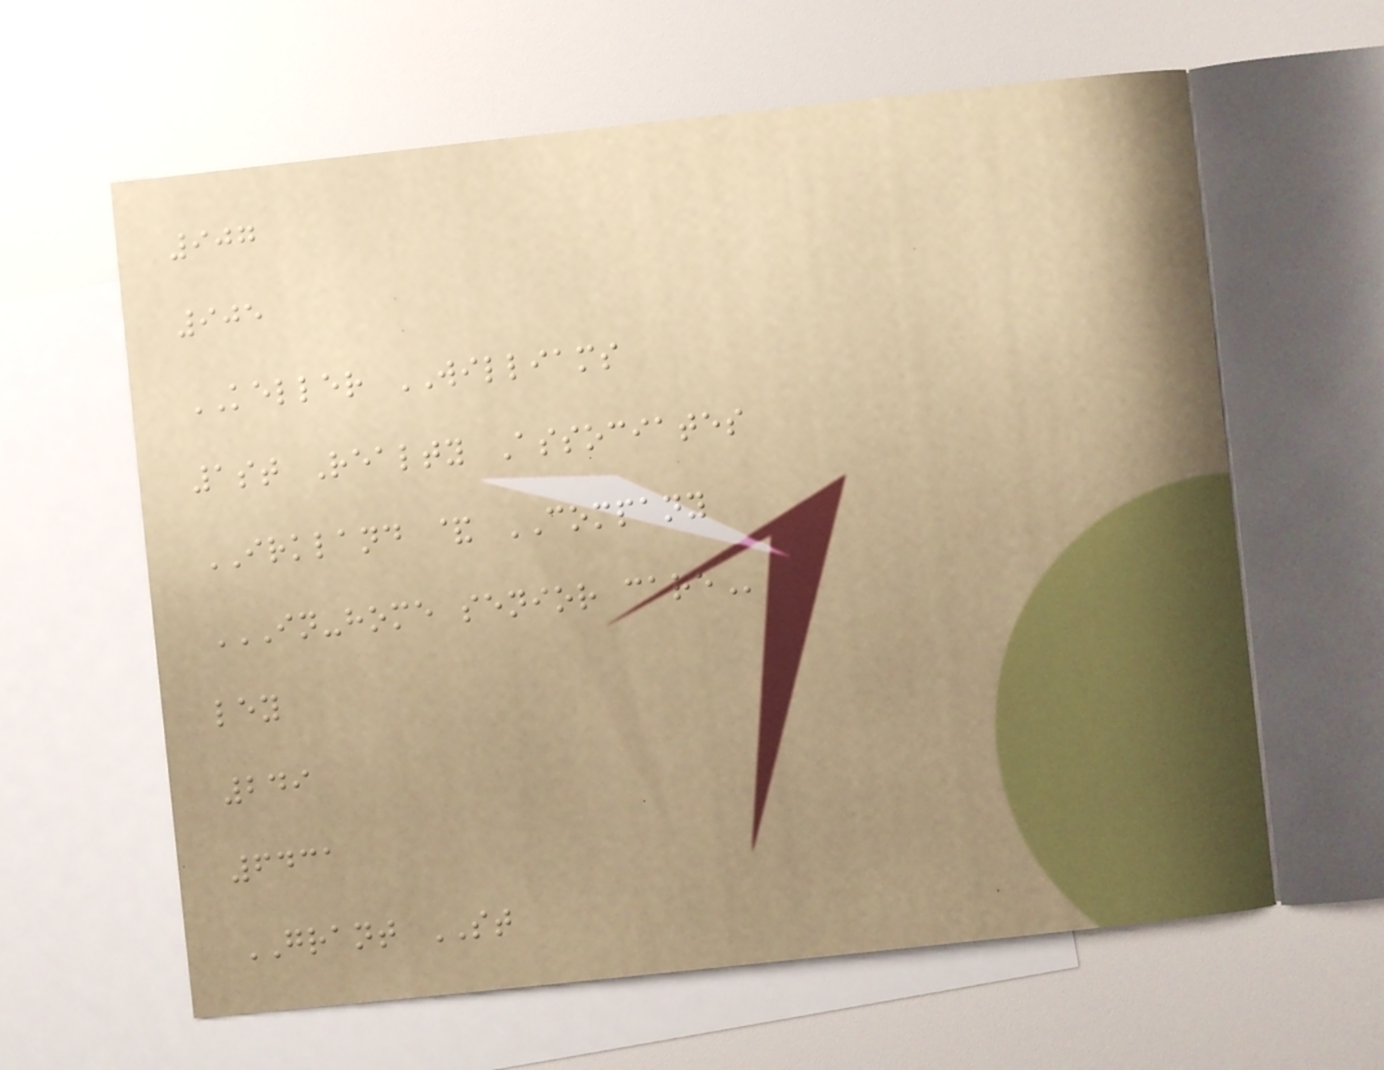907
905
KELLER WILLIAMS
1st Realty Associates
IRKLAND & COMPANY
IN-HOME SENIOR CARE
ley
249
6431
GRANT ST
